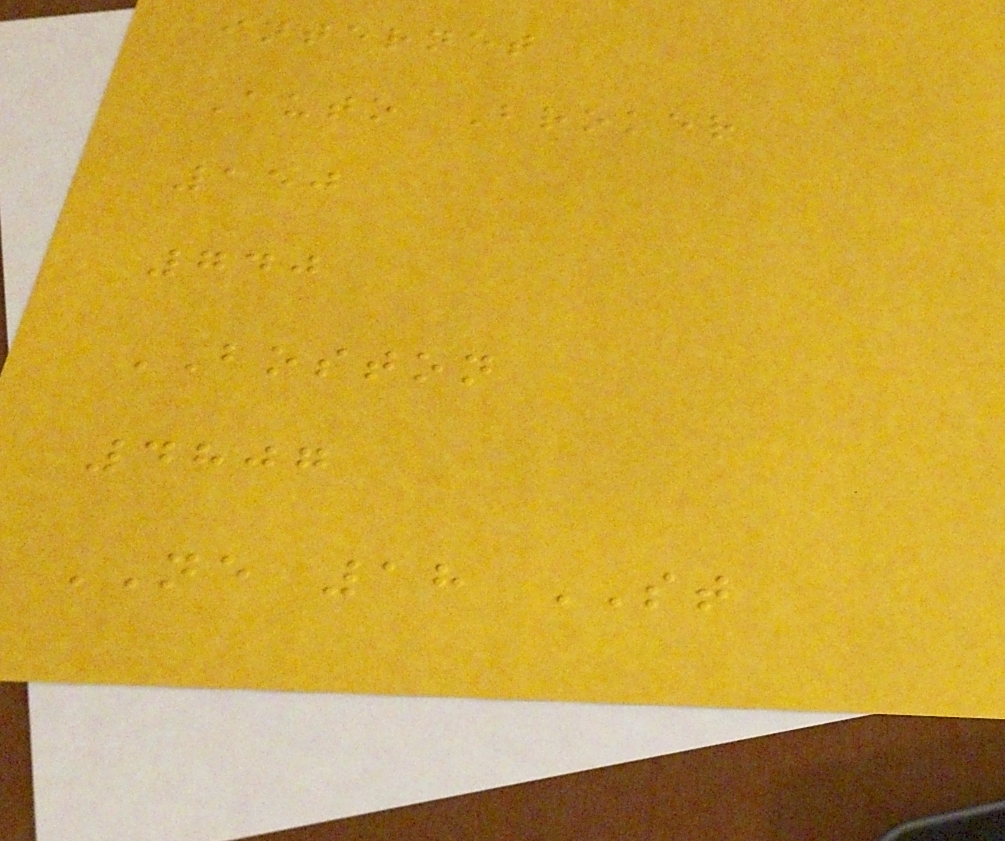internet
Auto Broker
150
740
BOSTON
4807
NE 18 ST
